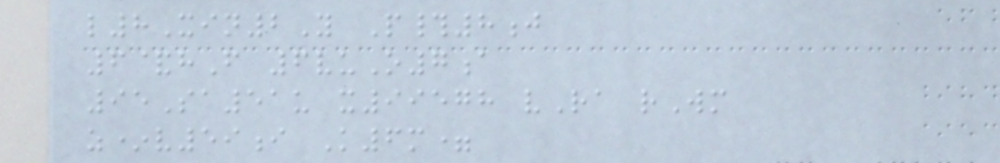l8Xin2Y P#8j
6&hF 6vuO7a
95Sa51u x99578 vRa rWm
z*v59i K6m=
